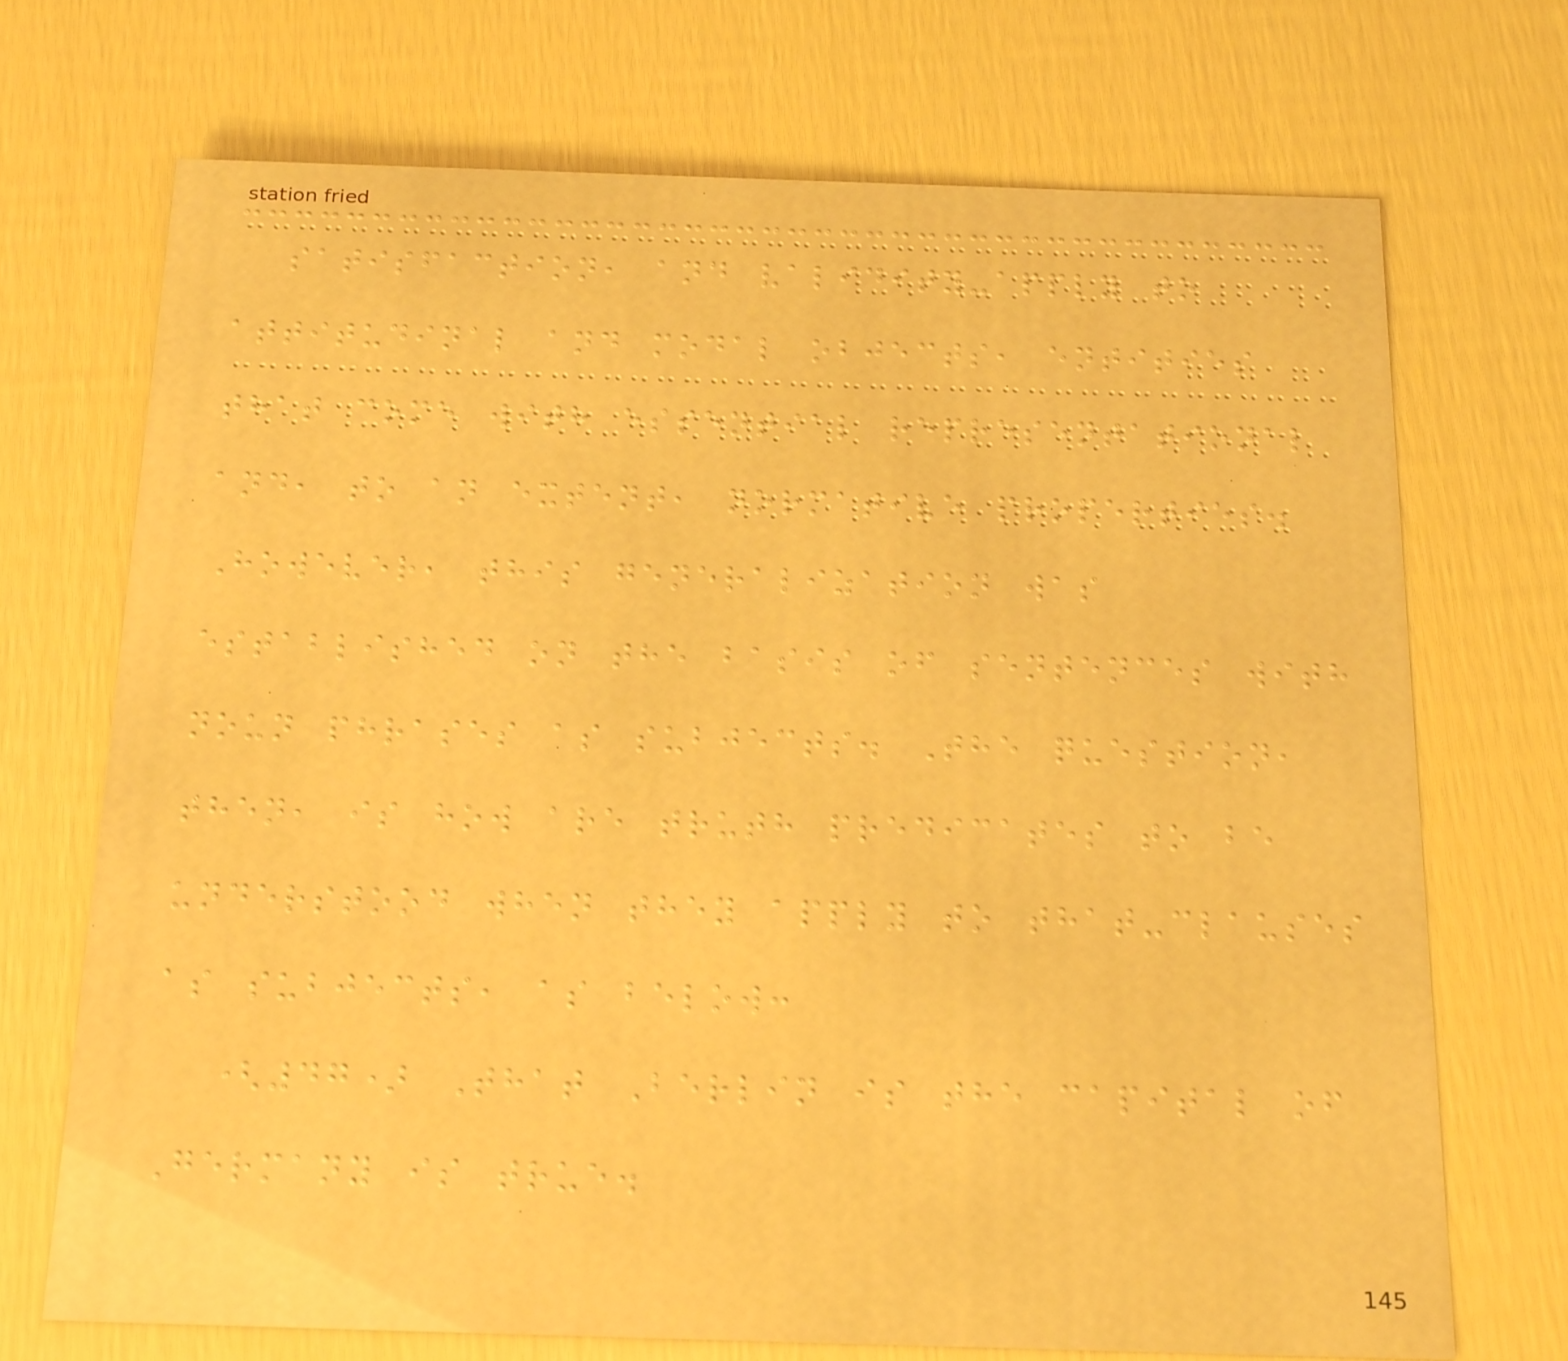satisfaction, and validity-apply to
attitudinal and modal objects, entities
that come with essential representational
and, to an extent, normative properties.
However, this generalization was
established on the basis of sentences with
noun phrases as subjects. The question,
then, is how are truth predicates to be
understood when they apply to that-clauses
as subjects, as below:
(47) That Berlin is the capital of
Germany is true.
